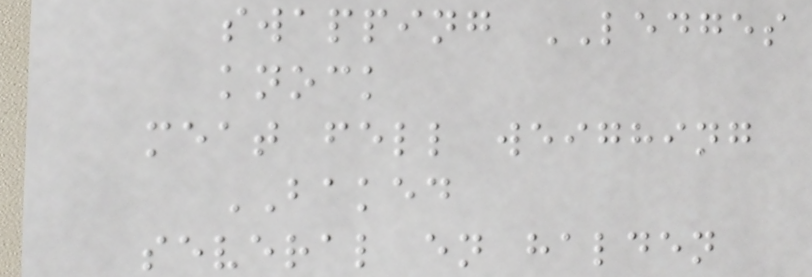swapping LEDGES
knock
meat fell weighing
BAKED
several en halden
